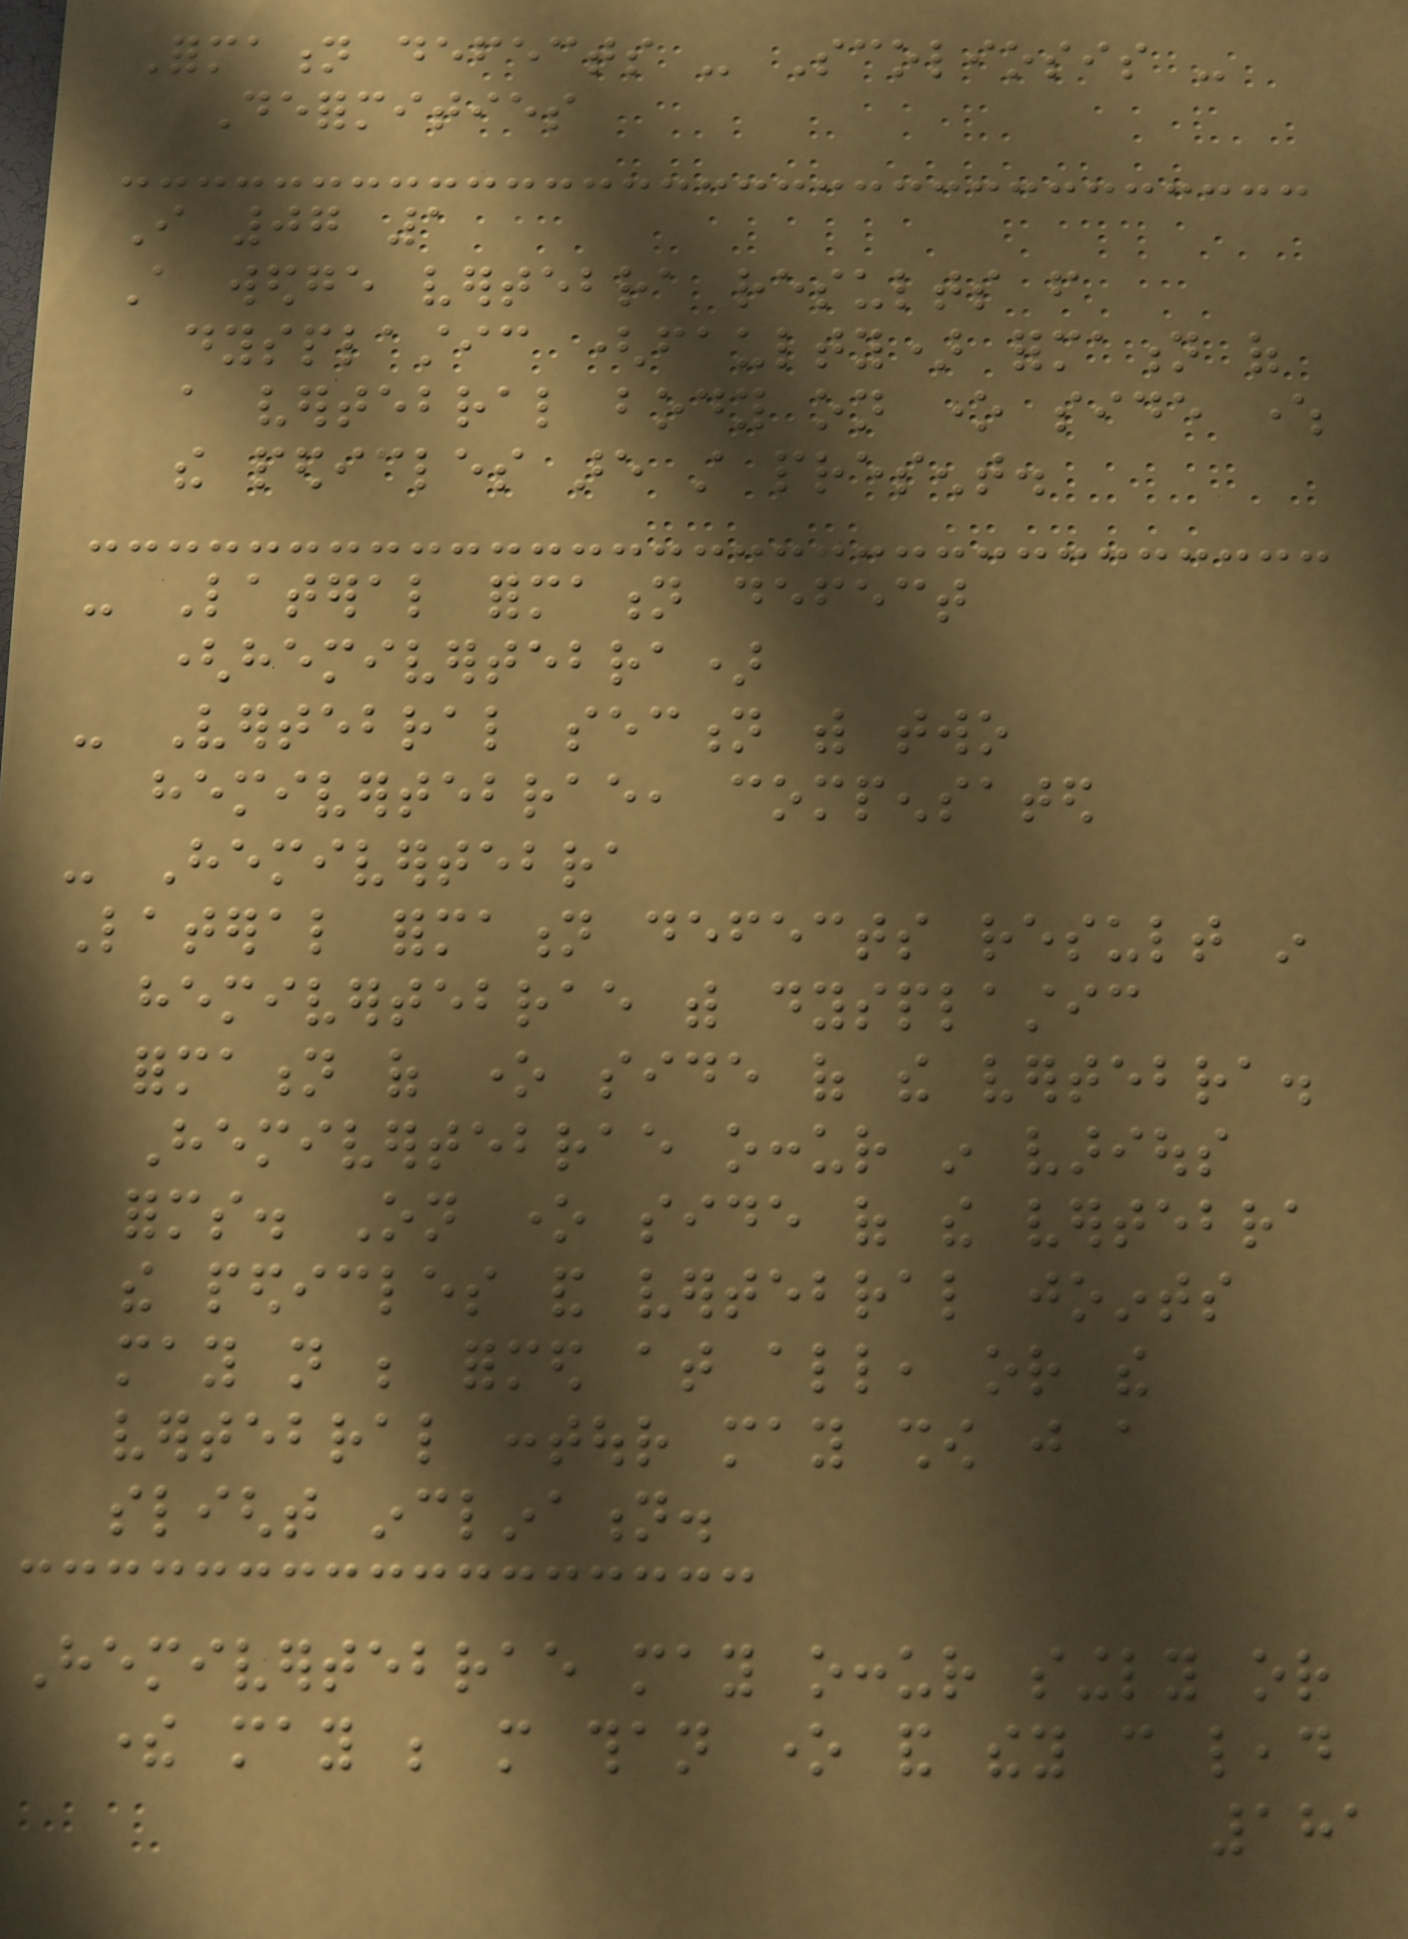Formation defects - Scoliosis -
Deformities
I 07 1
A wedge vertebra results from
dysplastic (faulty) formation of
a vertebral body on one side where
the pedicles are still present.
- Lateral formation defect
(hemivertebra)
- Vertebral section with two
hemivertebrae, compensated
- Hemivertebra
Lateral formation defects result in
hemivertebrae with dysplastic
formation of one side of the vertebra.
Hemivertebrae occur in various
forms. On one side of the vertebra
the pedicles and vertebral joints
may not be formed at all, or the
vertebral contour may show just a
slight inclination.
Hemivertebrae may occur singly or
there may be more than one and they can lead
181
